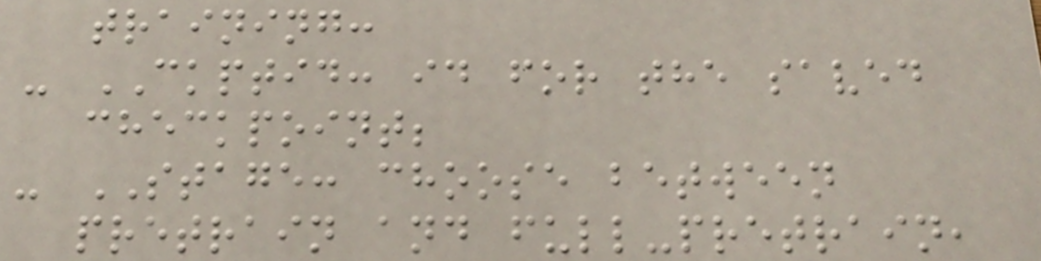training:
- CKPTID: id for the saved
checkpoint;
- STAGE: choose between
pretrain and full-pretrain,
